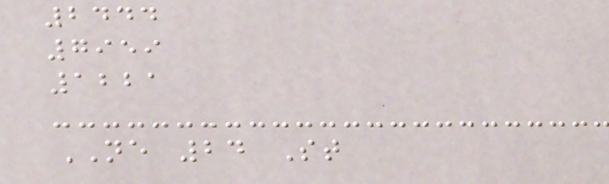2444
7959
1221
NE 24 St
